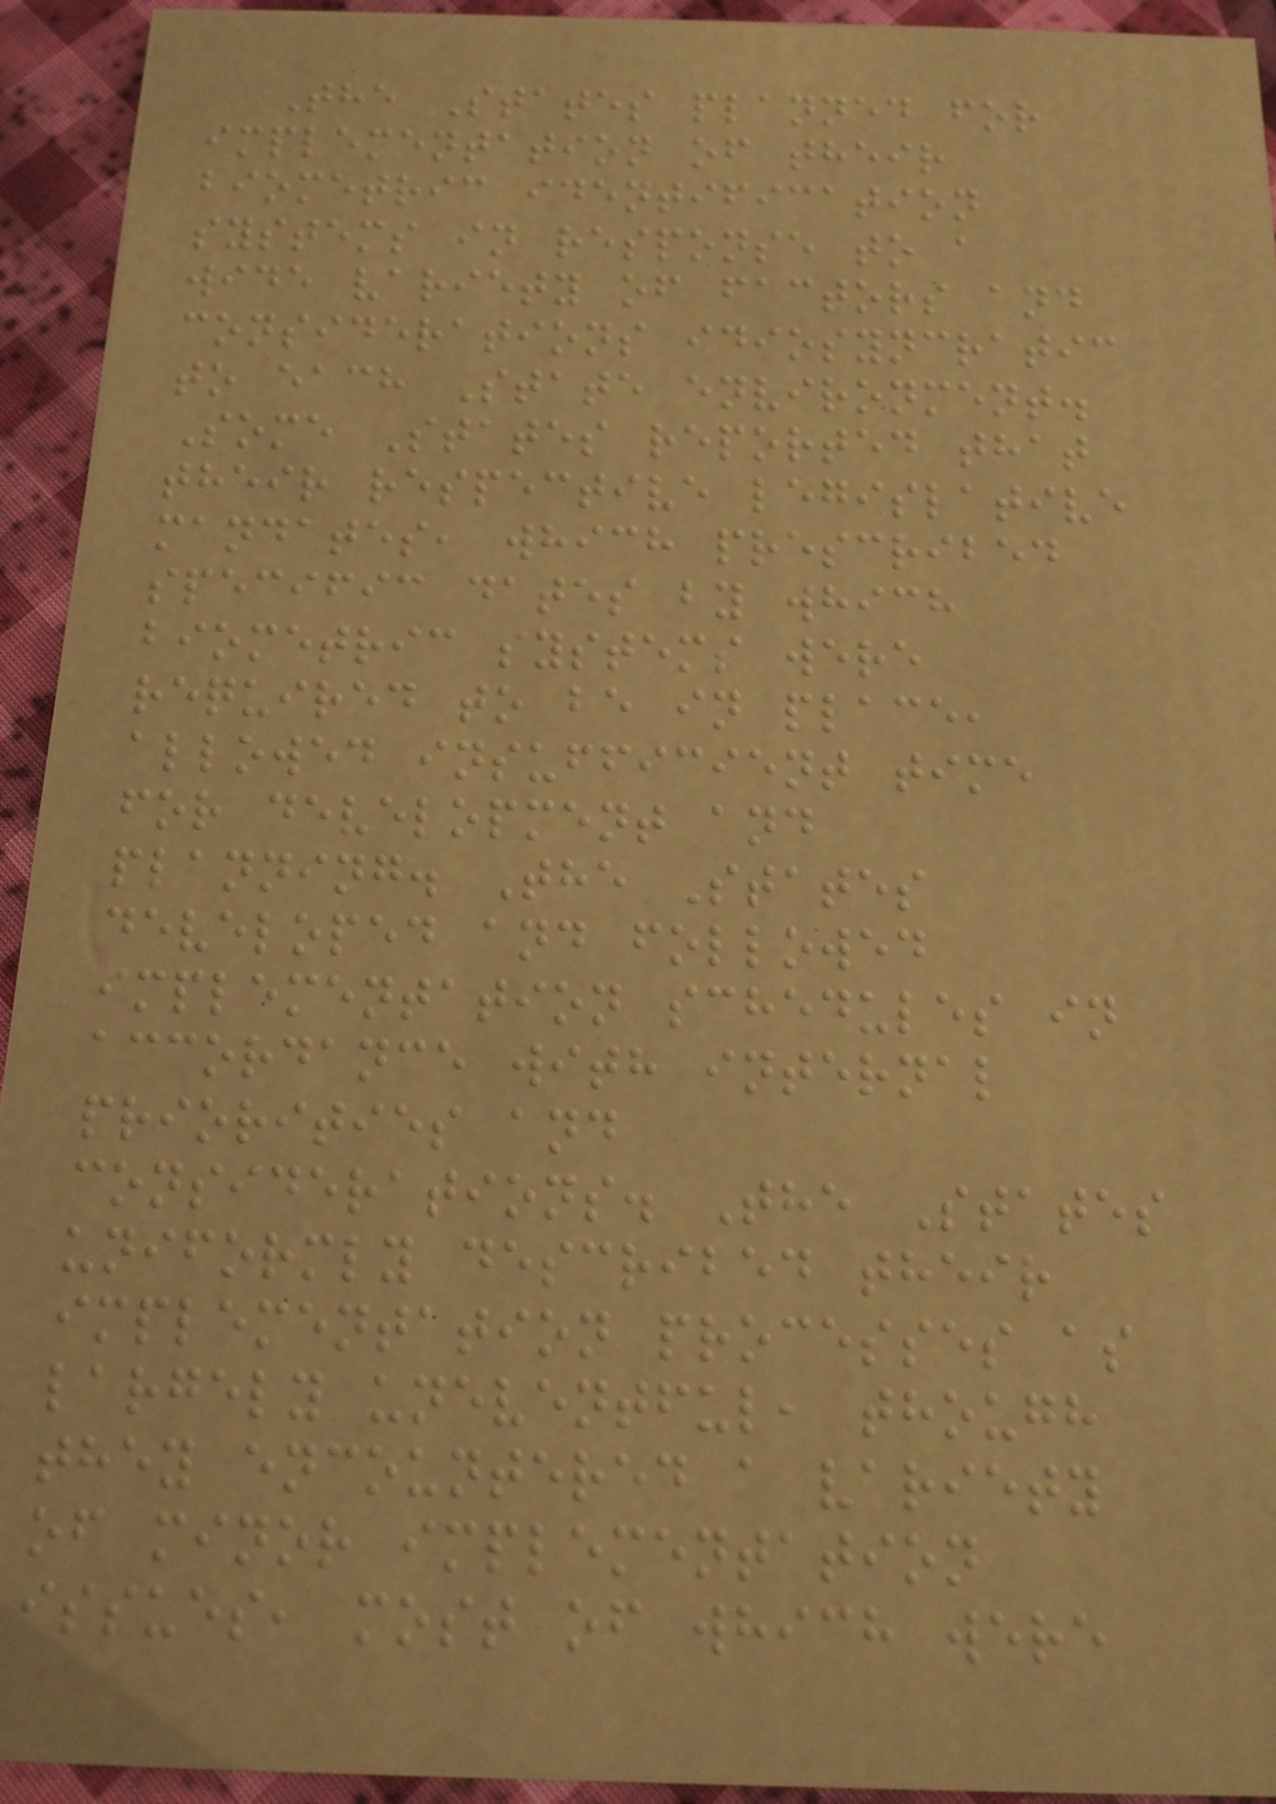The States planned for
implementation of their
biometric identification
systems in response to a
wide variety of factors and
considerations idiosyncratic
to each State environment.
Some States reported that
their respective legislative
mandates, which prescribed
specific dates by which
biometric systems were
required to be in place,
allowed insufficient time
for development and
planning. The States
developed and followed
implementation schedules in
accordance with internal
priorities and
considerations. The States
uniformly described their
implementation processes as
largely uneventful, though
they encountered a variety
of minor implementation
issues, most of which were
